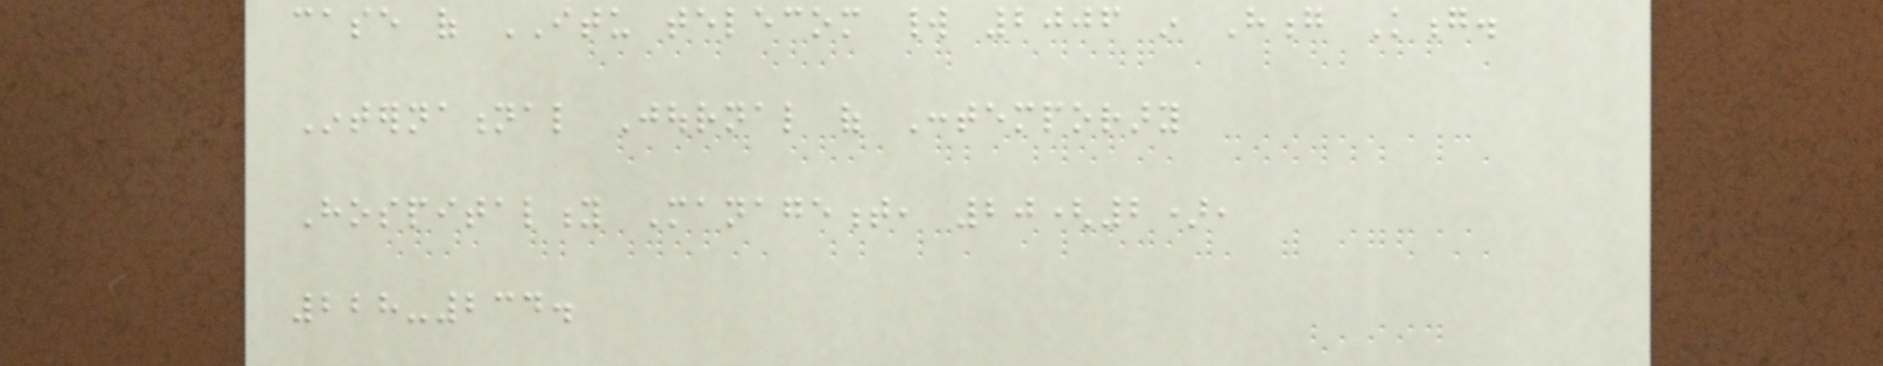case of ITU telecom world 2006 in Hong Kong.
International Journal of Contemporary
Hospitality Management, 20(2),
228-234.
